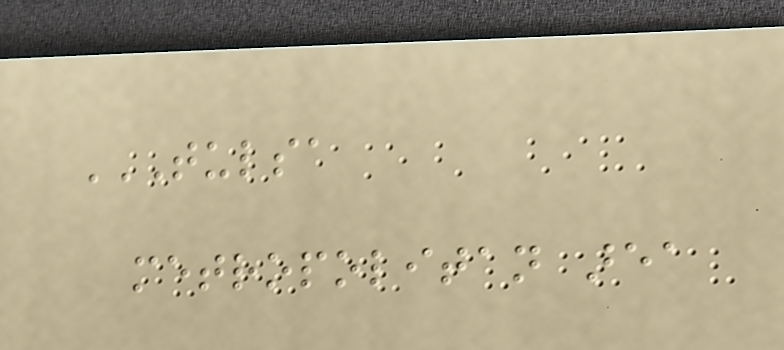TULSA
METROPOLITAN AREA
